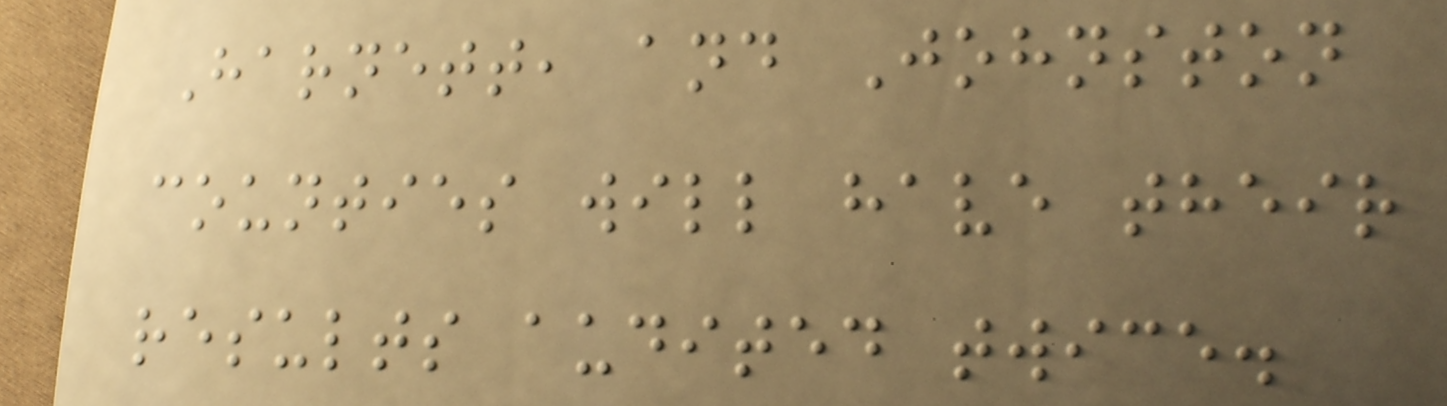Harnett, and Johnston
counties will have their
results audited twice.
